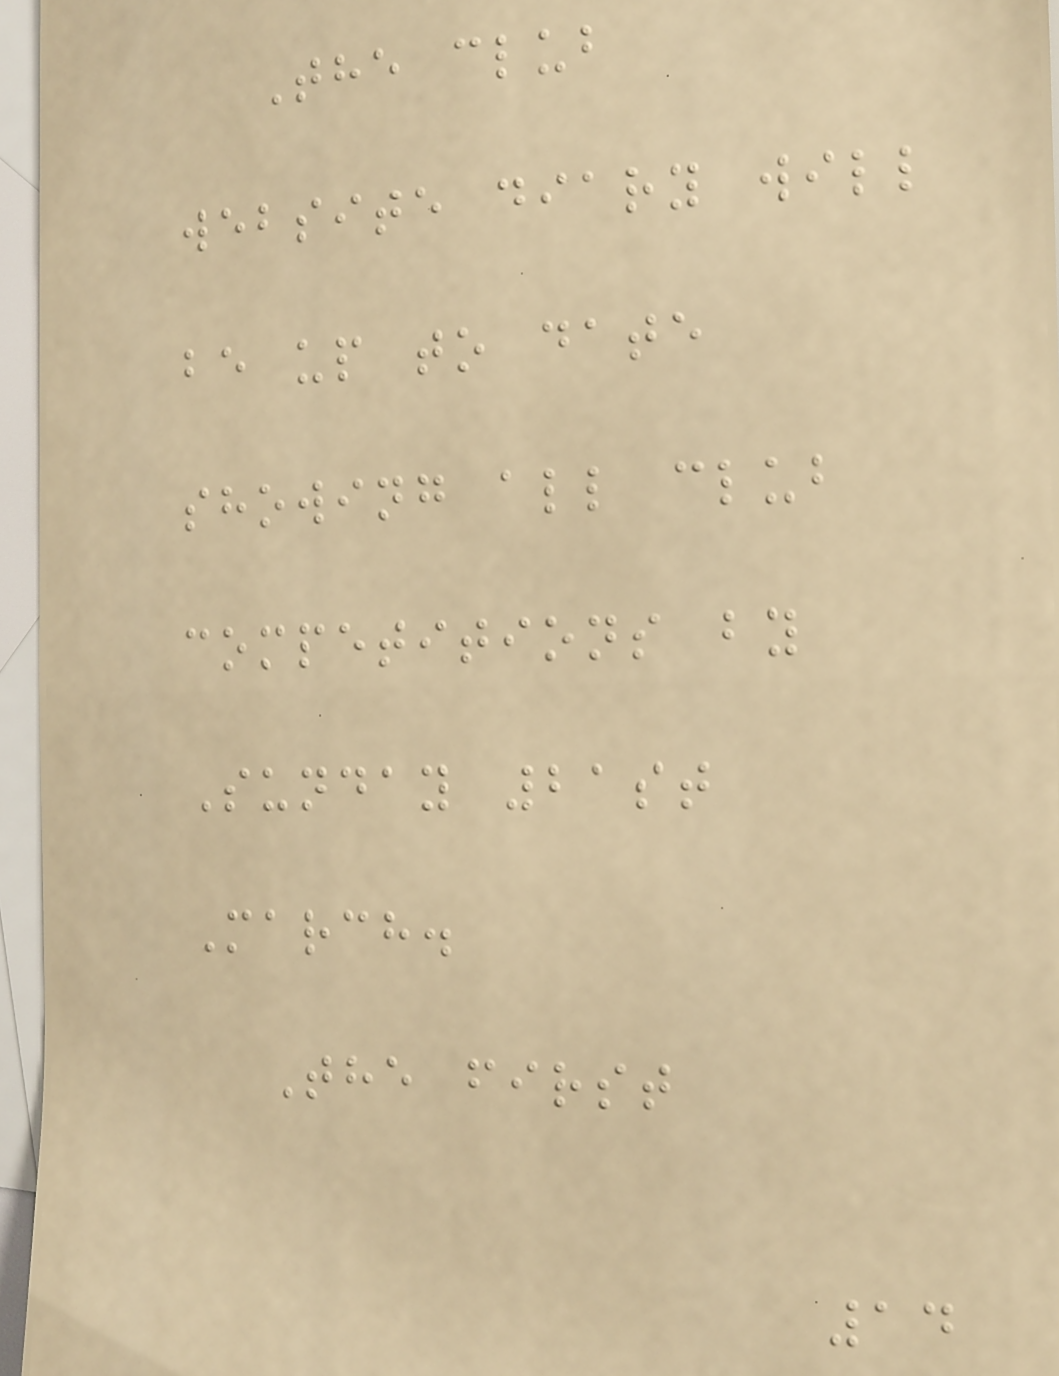The club
website diary will
be up to date
showing all club
competitions by
Sunday 21st
March.
The first
14
